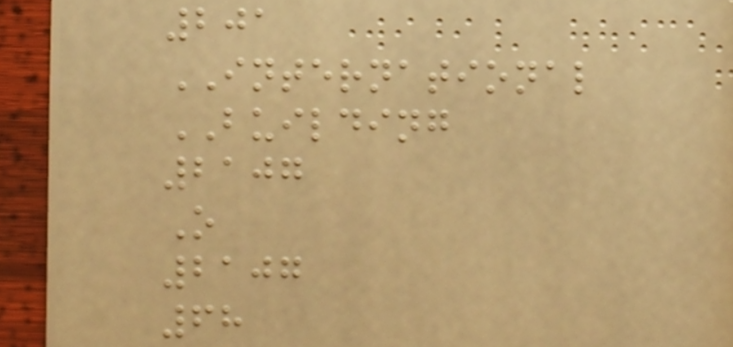201
INTERNATIONAL
BUILDING
2107
O
2107
68
